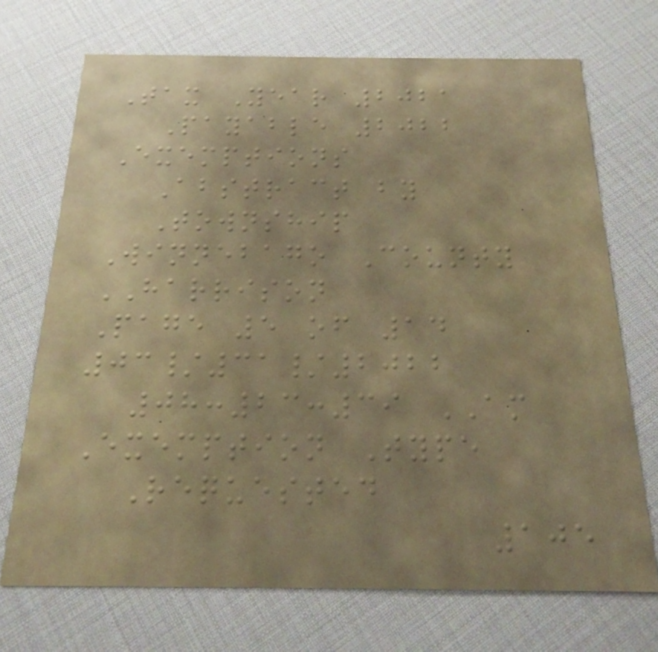Tax Year 2021
Payable 2022
Exemptions
Abstract by
Township
Winnebago County
HARRISON
Page 5 of 14
03/31/2022
08:23:39 AM
Exemption Type
Requested
105
